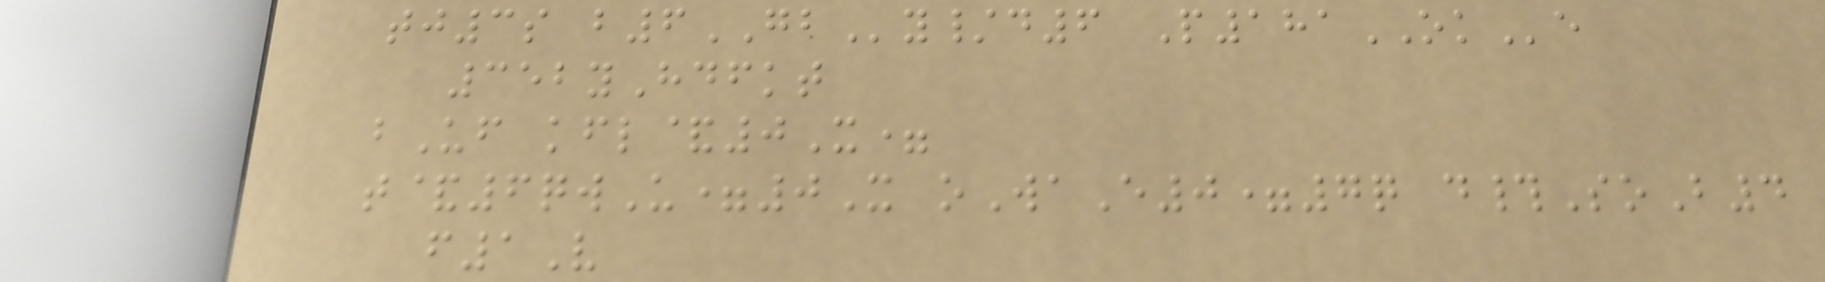tj3s b6GBy/d6 P181OKe
352yHdfkt
bUf kfl&0X=
t&6qwU=0X oWaE0=7q d#SoB4
f1V
